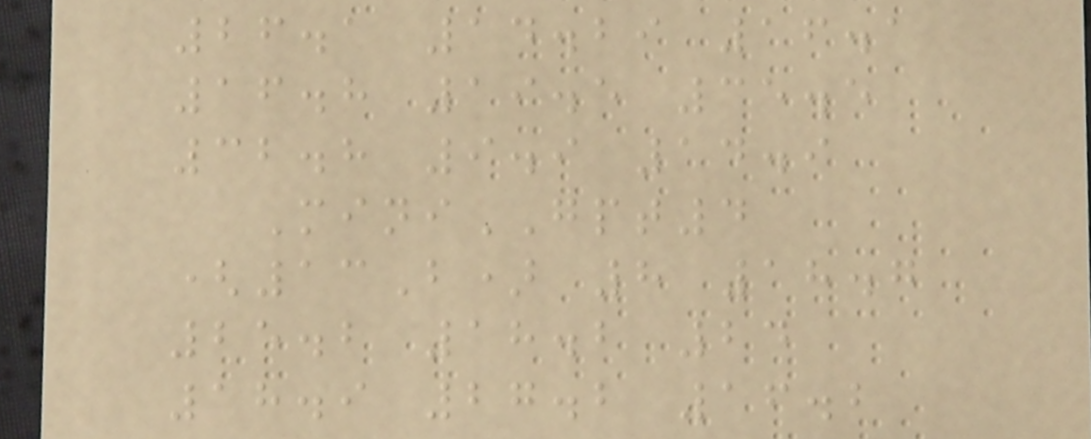26.1 14.29 16.1
16.8 19.5 35.5
32.8 9.9 14.9
MiniGPT4
(13B) 8 18.7
25.2 18.2 24
18.9 27.2 16.2
